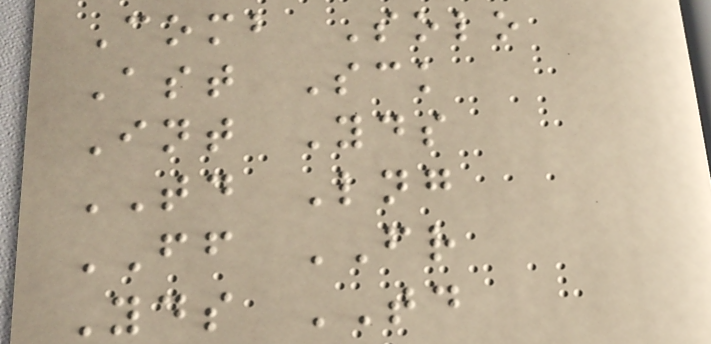Comb Solo
Ast Sck
Int Yds
TD Lng
FF FR
Yds TD
